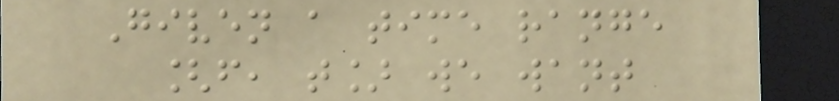Given a time range
[f, t] we want
